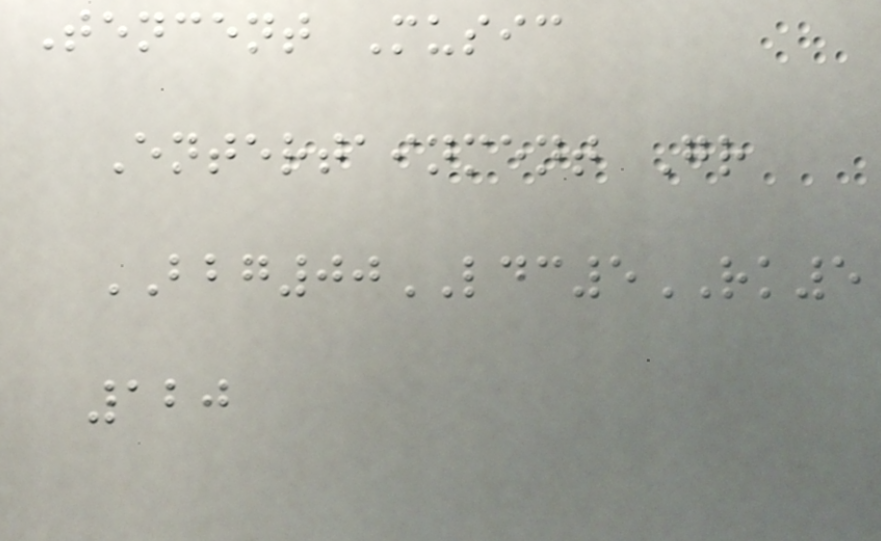Tencent Music
Entertainment Gr
BBG00LDC5RK5
120
